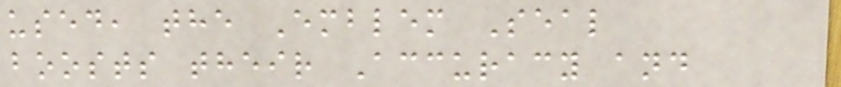used, the Emblem Seal
boosts their Accuracy and
